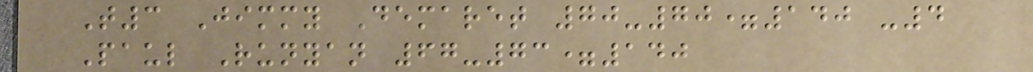T3 Jimmy Demaret 70-70=140 -4
Paul Runyan 67-73=140
